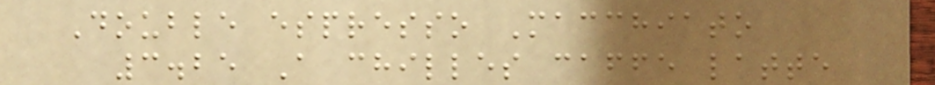Double espresso Macchiato
3.25 A chilles caffe latte
